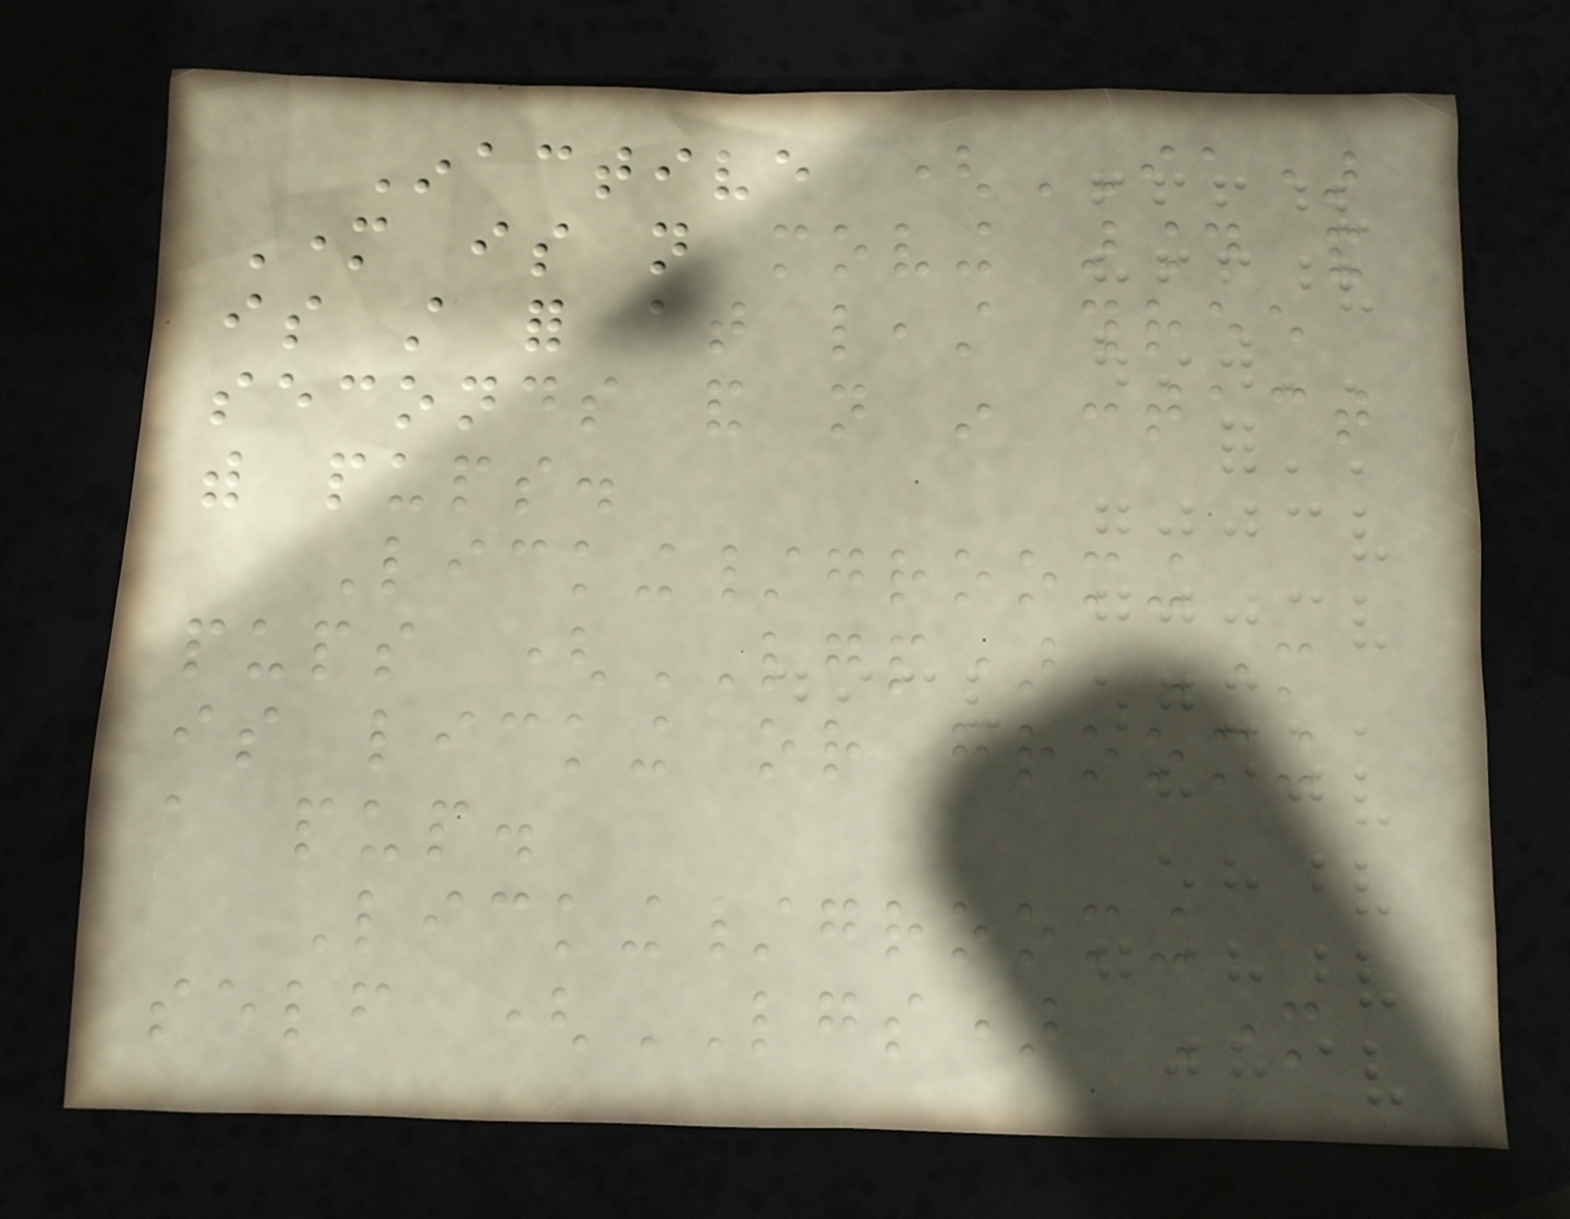Inactive (IA)
Mother is not moving around and
is still for at least three
seconds and not in contact
with pups.
Licking/grooming
pups (LGP) Mother
is licking or grooming
a pup.
Licking/grooming
self (LGS) Mother
